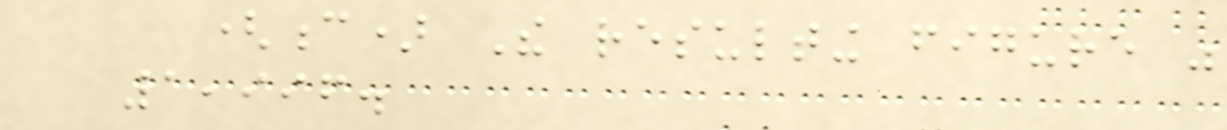(c) The resulting figure was
1,996.
